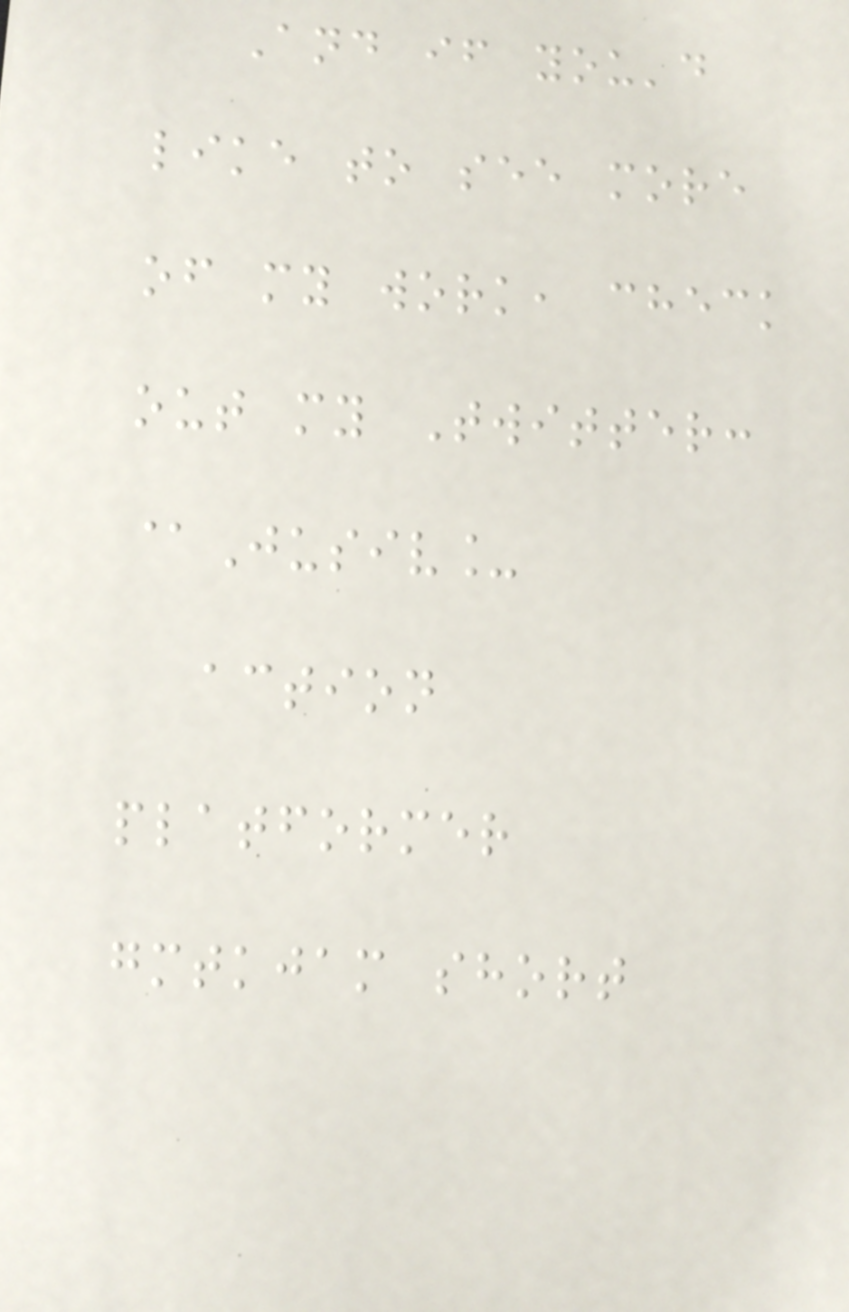And if you'd
like to see more
of my work, check
out my Twitter:
@Jusiv_
action
platformer
gmtkjam short
